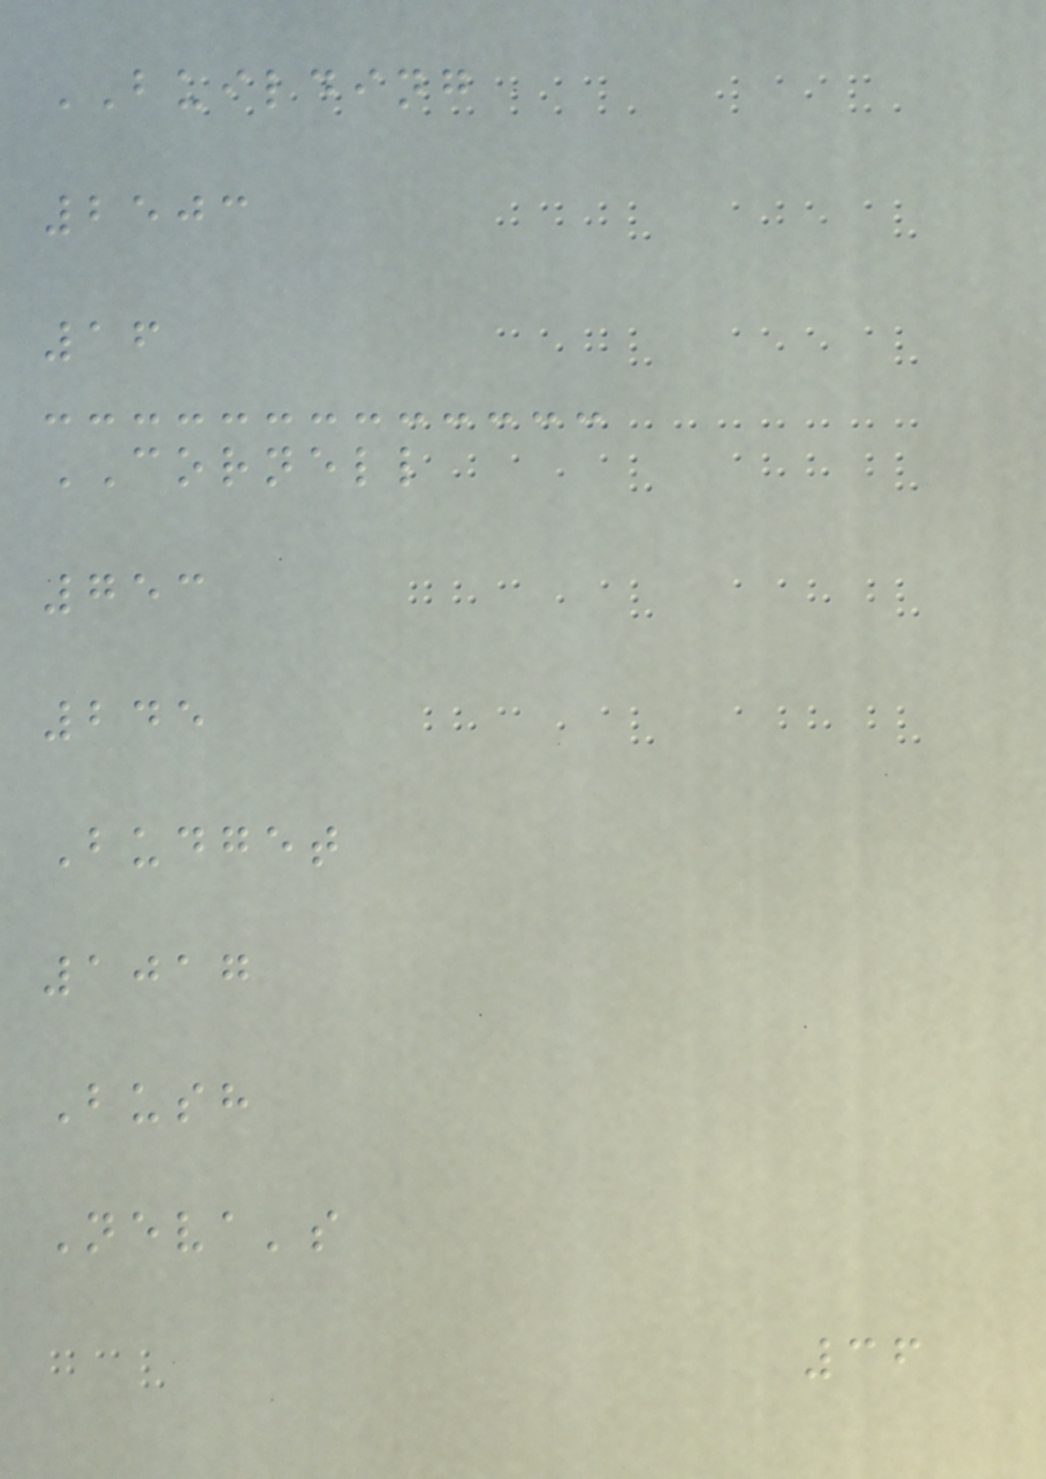BUILDING
2503
16
CORNELL
753
245
Budget
1017
Bush
Neva's
36
